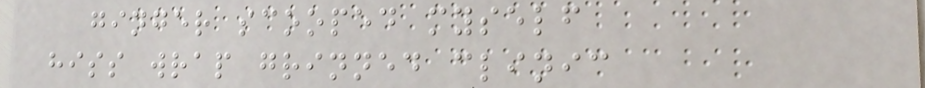ginger scooped myself
hiss wrap grinned clinic
